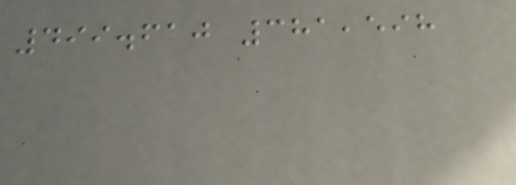499.610 381,598
